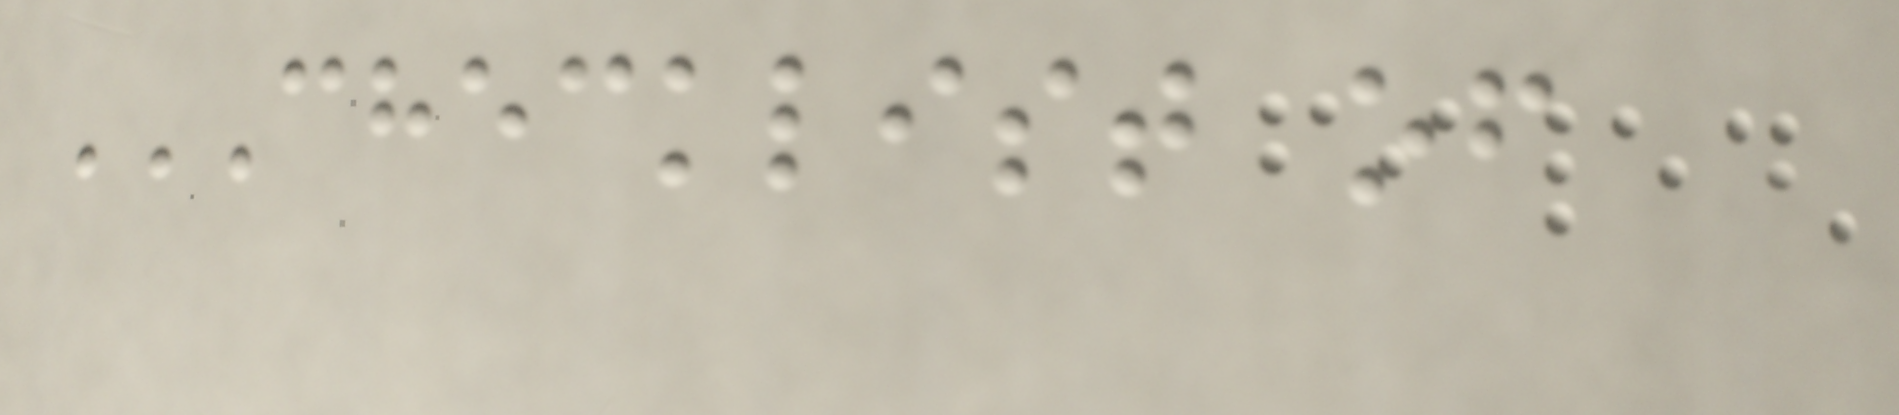CHECKLIST OF
